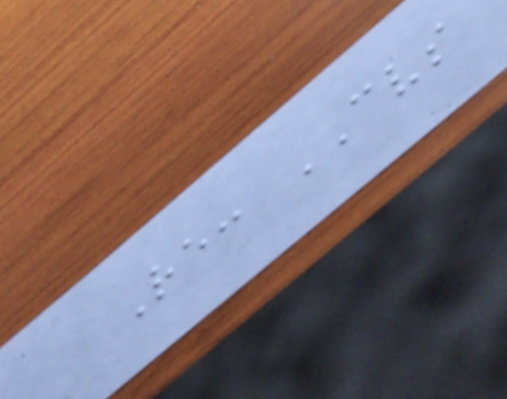Re: CVS
